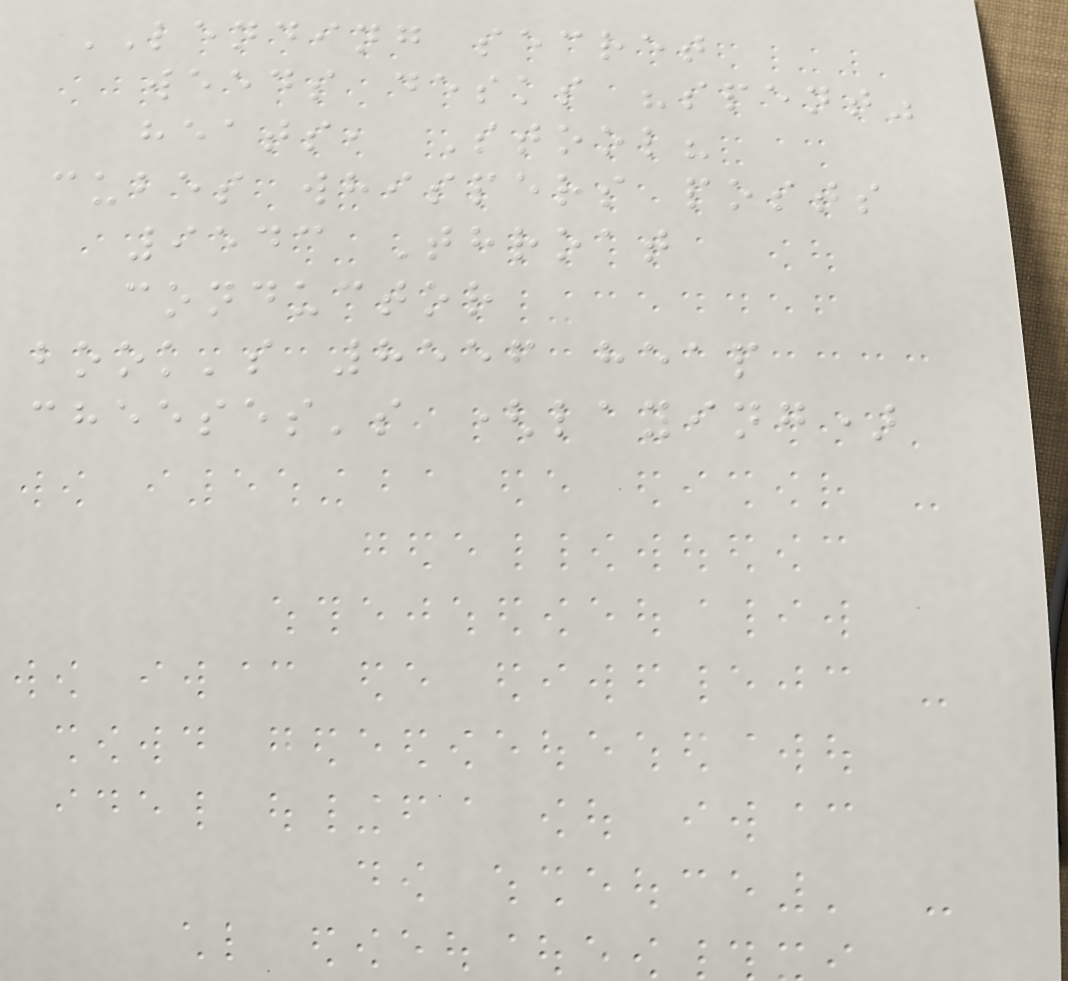LENDING secret
weeds desks "spent"
heats, Stool?
cubes whispers posts
9543 Throat
conductor
book's 8556 heap
cheeses's (laying)
